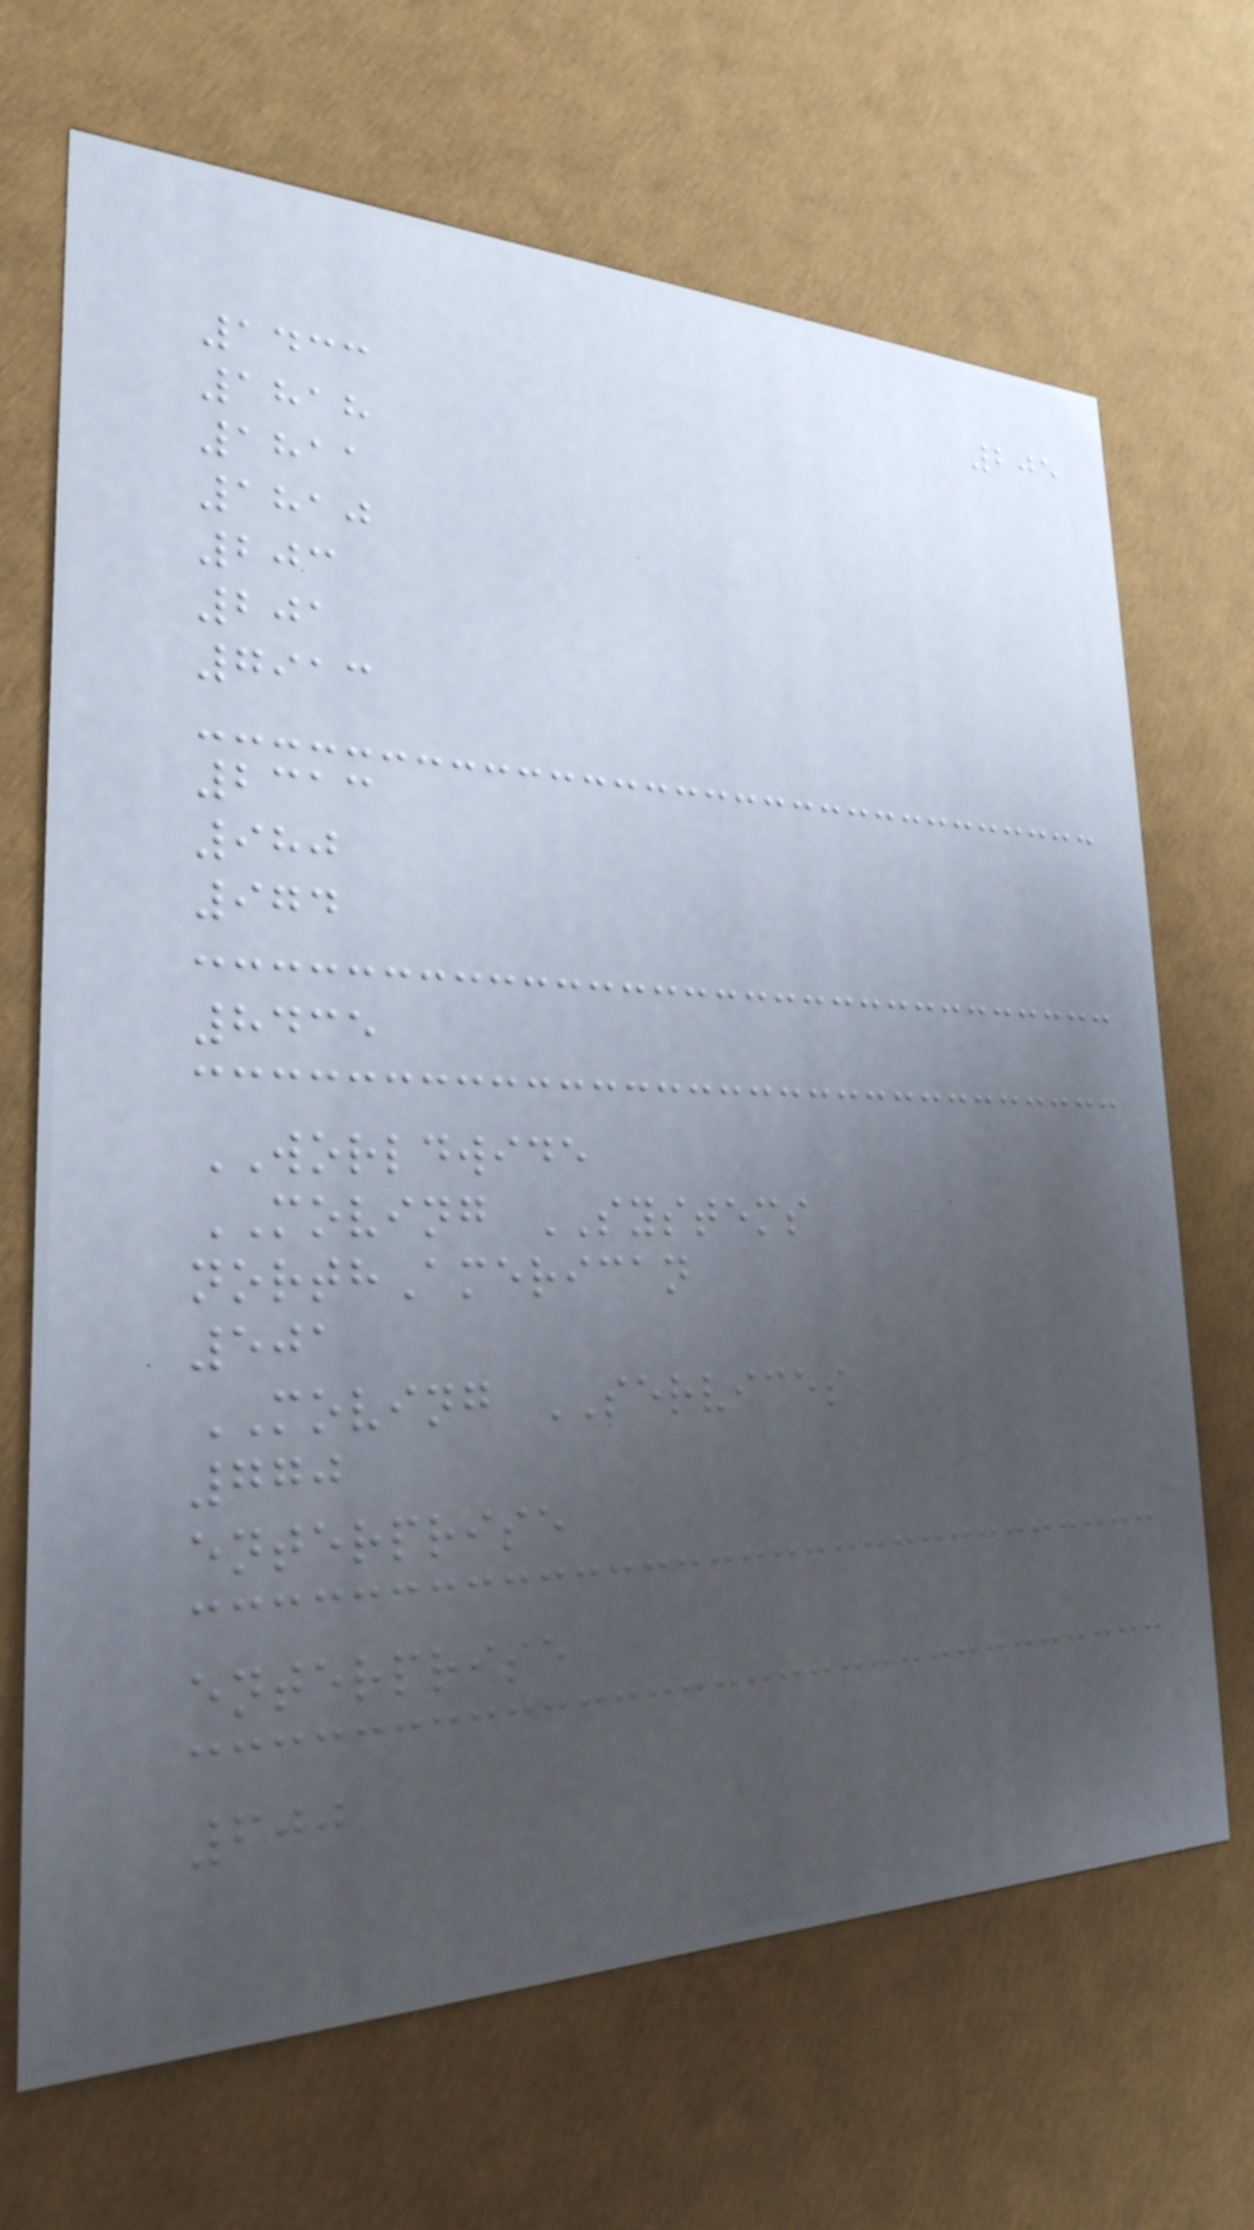205
1433
1818
1811
1810
203
201
7913
2313
980
974
8435
WORLDWIDE
MOVING SYSTEMS
northAmerican
501
MOVING SERVICES
770
enterprise
enterprise
600
